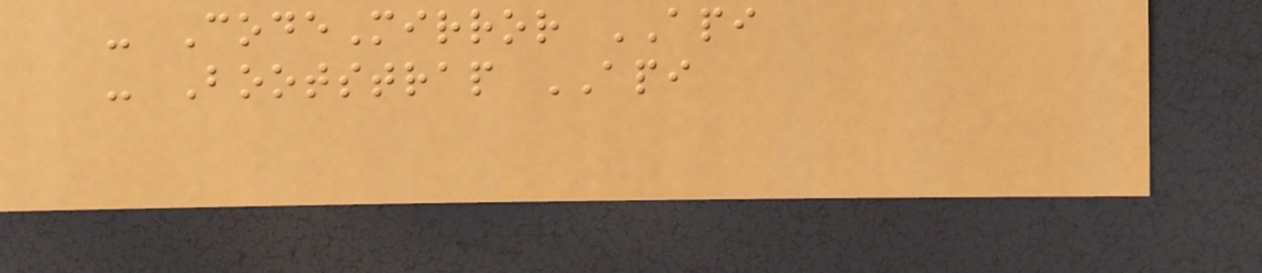- CodeMirror API
- Bootstrap API
